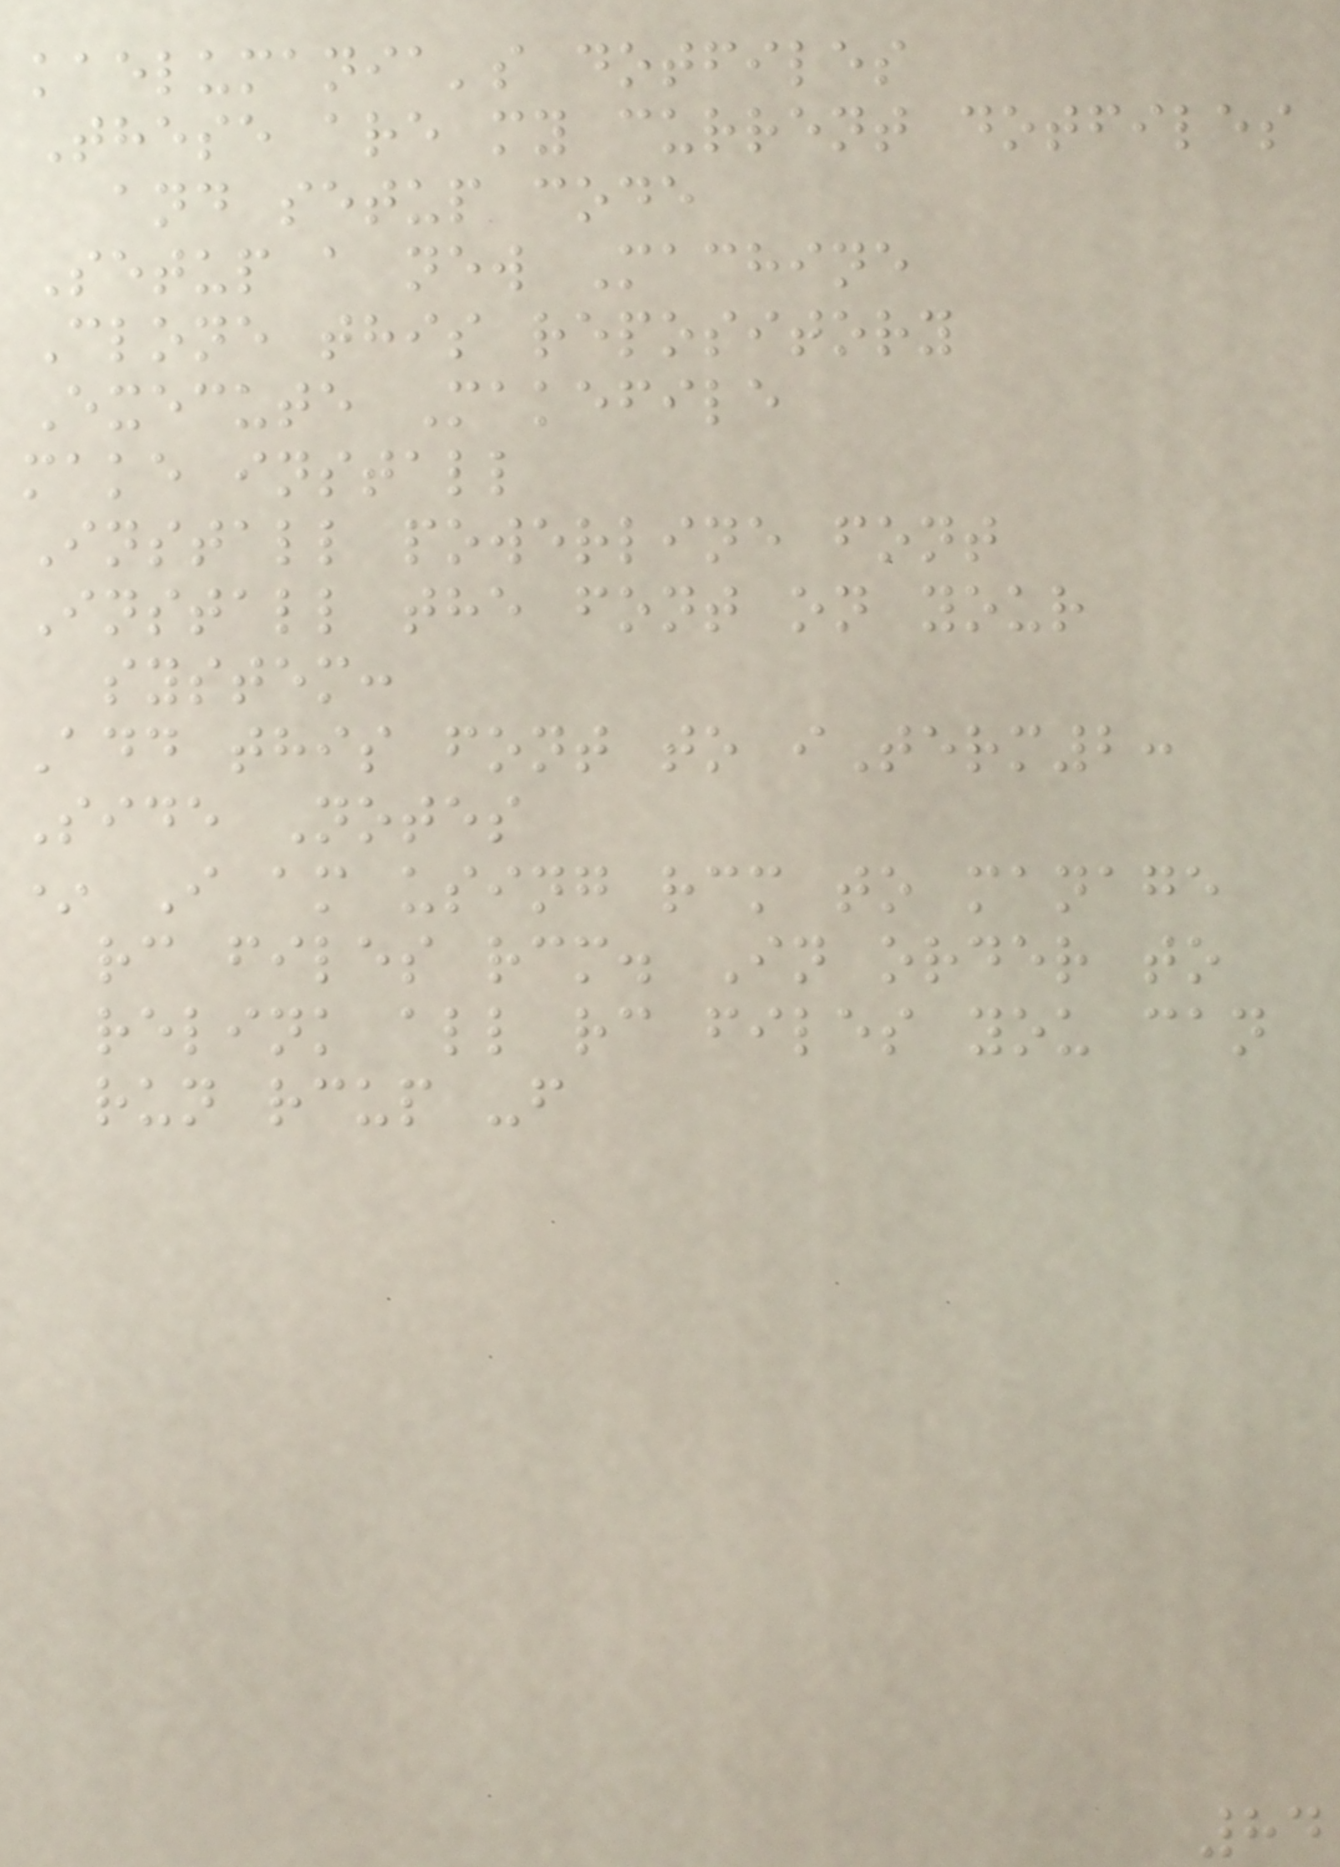kaelumania's dotfiles
These are my current dotfiles
and setup code
Setup a new Machine
Clone this repository
Execute Makefile
make install
Install powerline font
Install the font on your
system:
Add this font to iTerm2:
Side Notes
* I am using rcm to manage
rc files rcm. In order to
relink all rc files you can
run rcup -f
84
